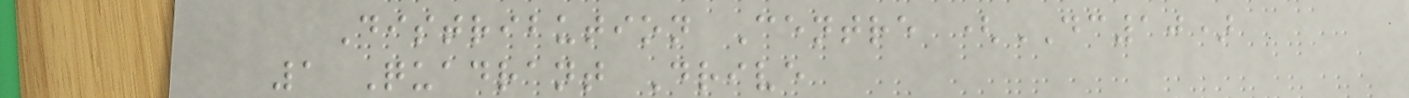Distribution Centre (DC10)
1 Quadrant Drive
